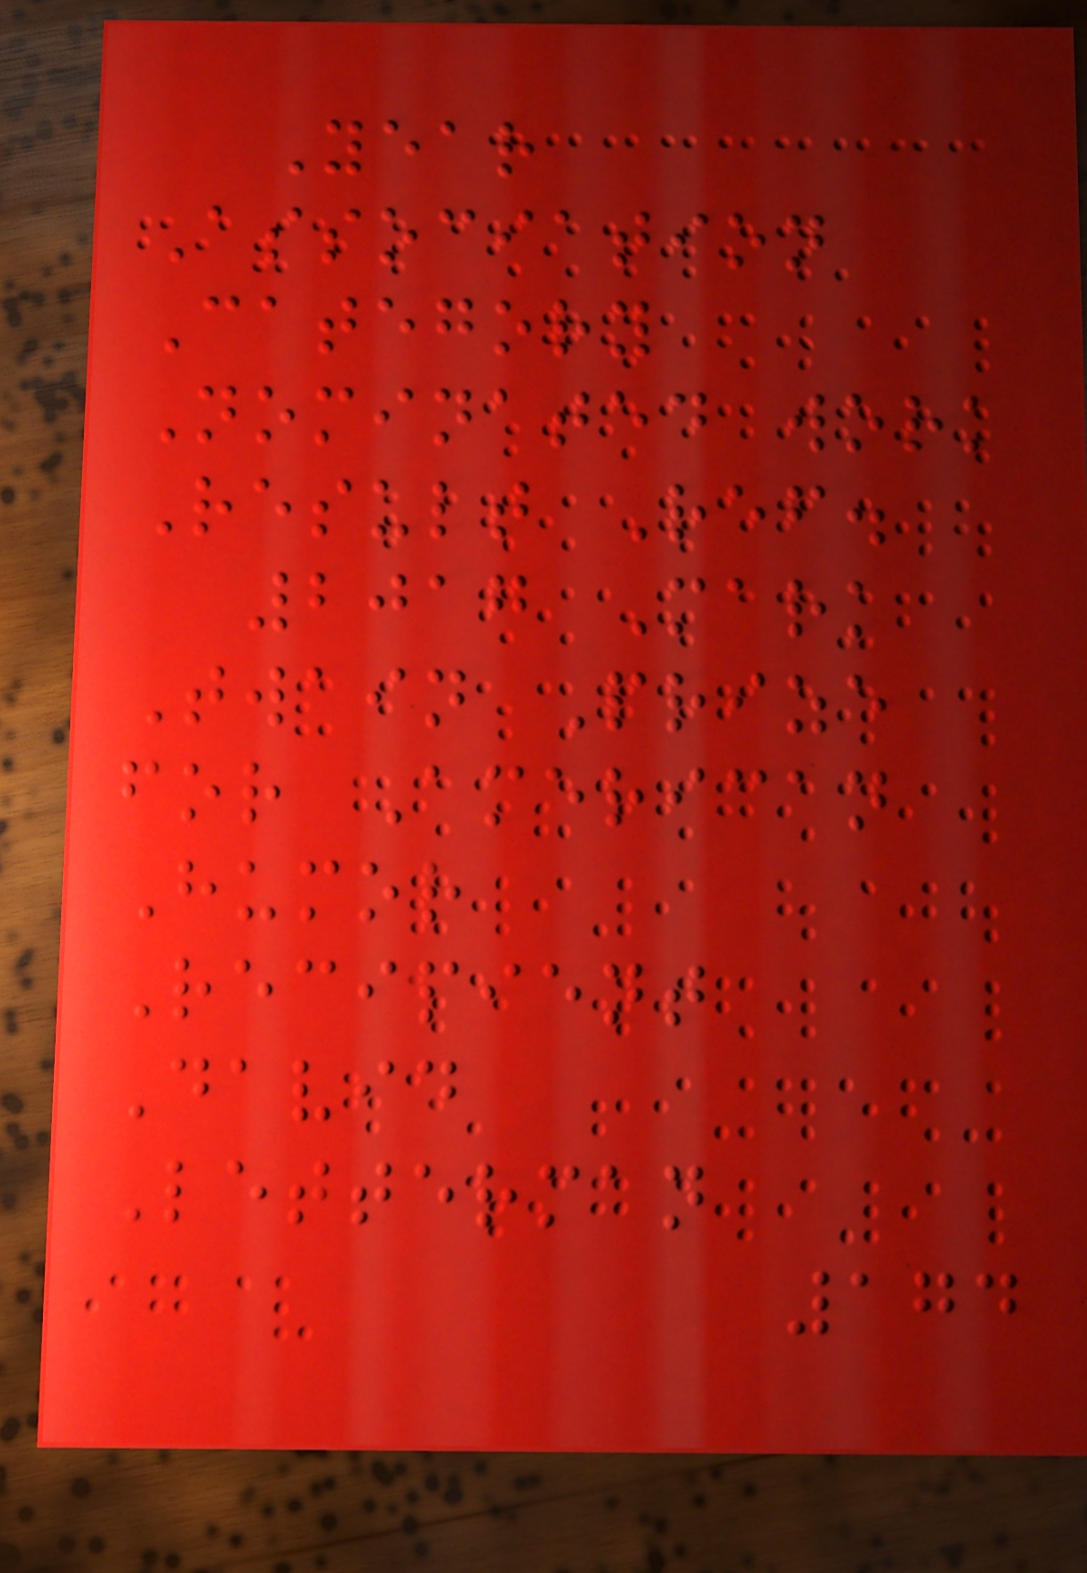Year
Association
Category
Nominated work
Result Ref.
2017 Mark
Twain Prize
for American
Humor
Recipient
David
Letterman
174
